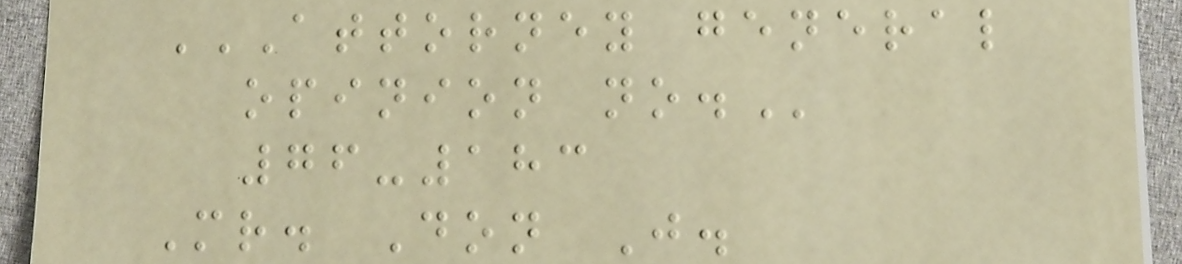ATTORNEY GENERAL
OPINION NO.
76-183
Mr. Don J.
